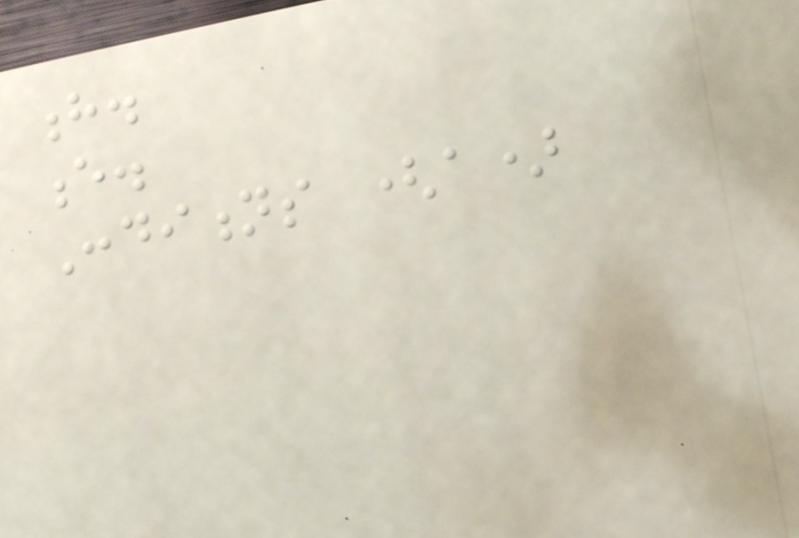h.
e.
Conditions (a)
